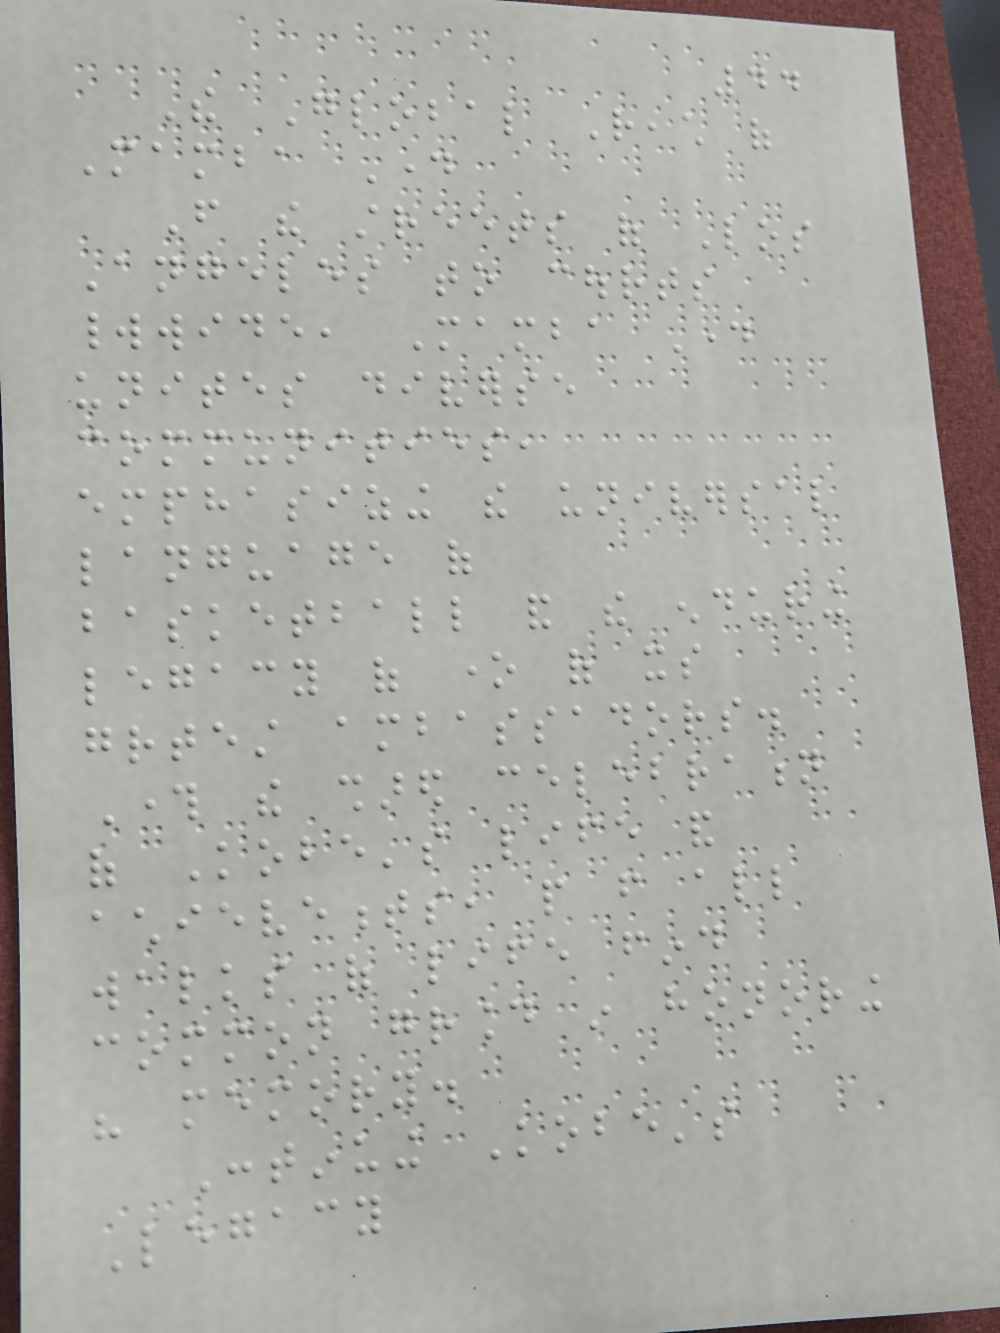44
The Global Reach of
Mamba Day
From the streets of Los
Angeles to courts
worldwide, Mamba Day
unites diverse
communities,
emphasizing the universal
language of
basketball and the enduring
legacy of one of its
greatest ambassadors.
Through the shared celebration
of Kobe's life and
achievements, people from all
walks of life find
common ground in honoring
his memory.
Continuing Kobe's
Legacy
